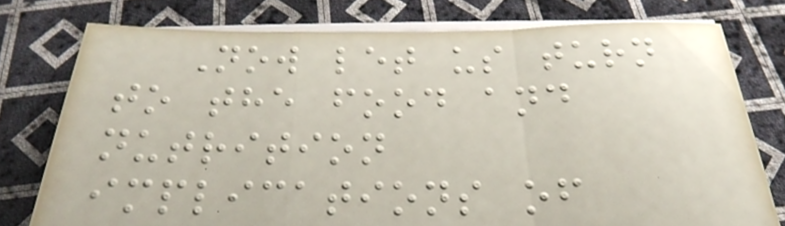Now let us turn
to the food and
nutrition
implications of
